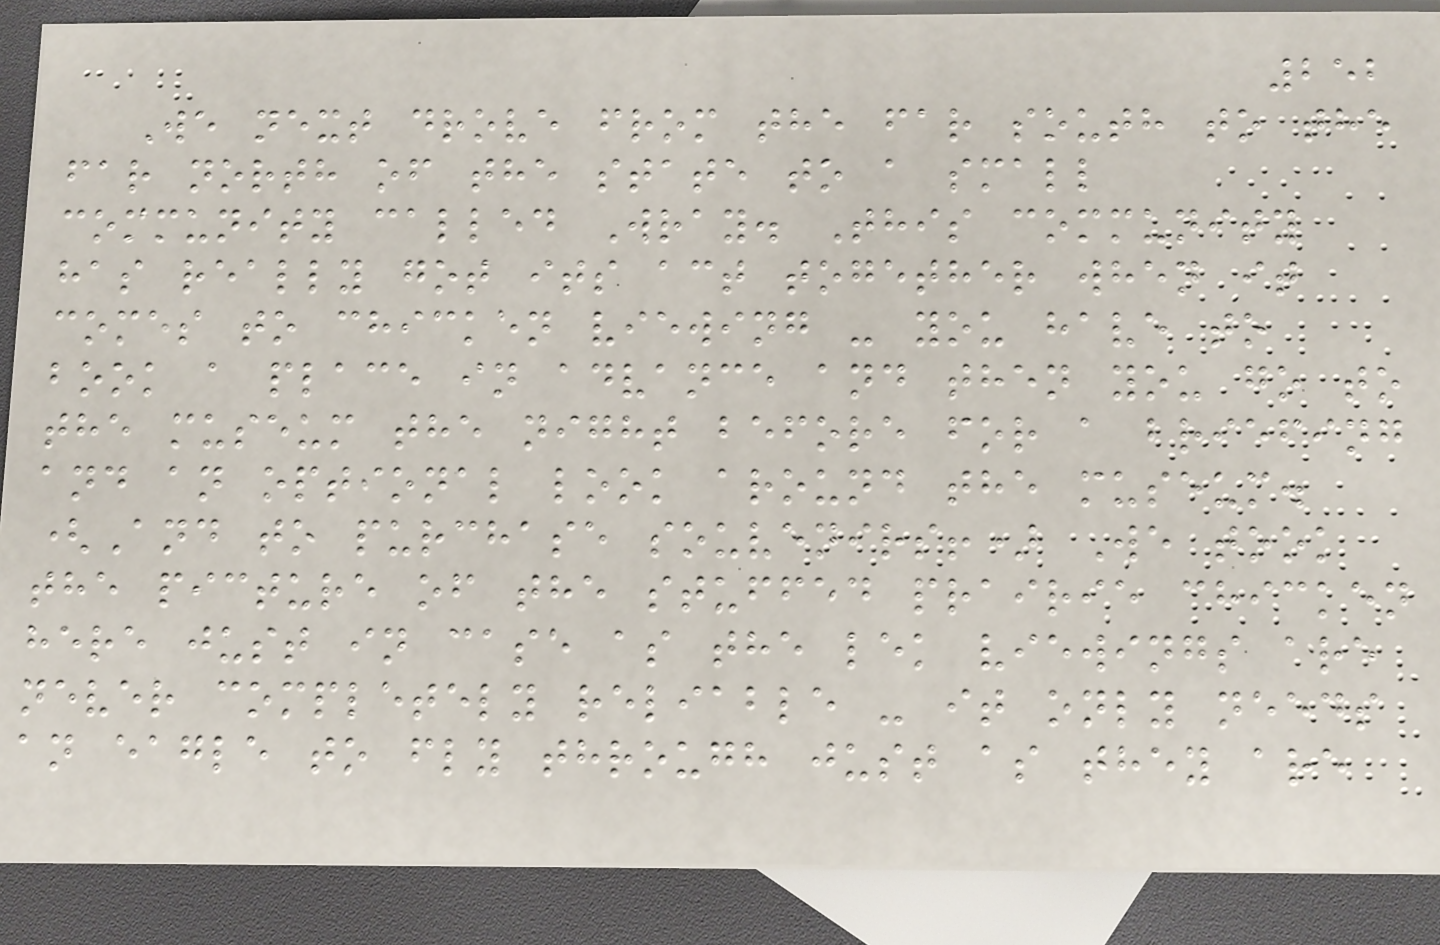252
We next drove from the far south to the
far north of the state to a small
community called Wray. This community
has really got its act together when it
comes to chicken viewing - you have to
book a place in advance and then you go to
the museum the night before for a briefing
and an optional look around the museum.
(And to purchase souvenirs!) We took
the picture of the stuffed prairie chicken
here just in case as the lek viewings are
never completely reliable - it only needs
an eagle to fly through just as they are
